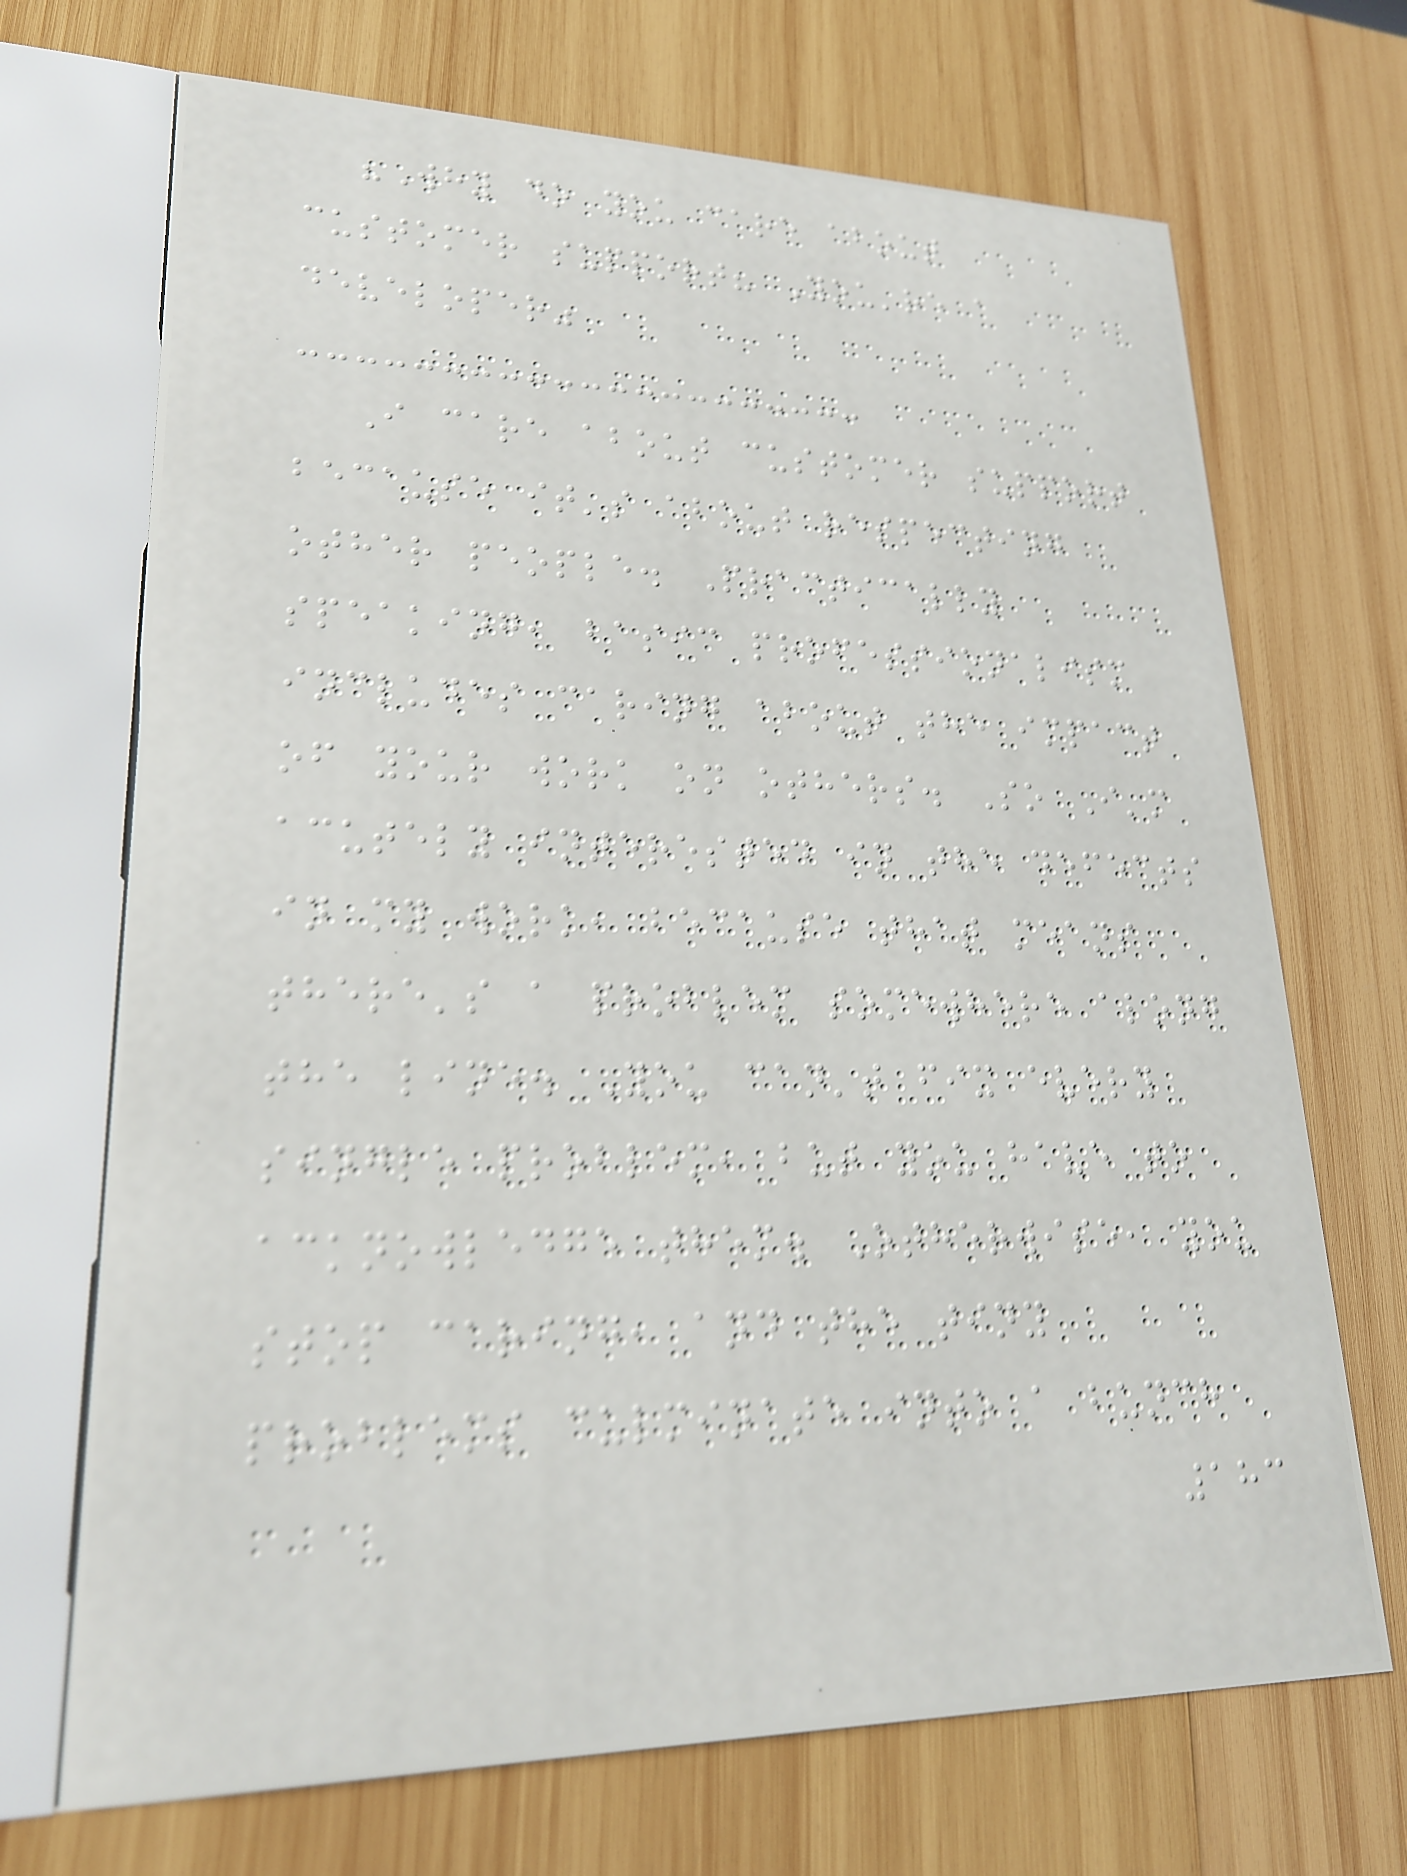"Why do you care about
customer support? You're a
developer"
I care about customer support
because it's about respecting
other people. Practically
speaking, basic professionalism
includes caring about the impact
of your work on others. So I'm
acutely interested in the defects
in my work, because that means
there's a problem somewhere along
the line. You can't fix every
single problem, but you have to
acknowledge them. Otherwise, you
stop caring, and the tiny
problems culminate into a bunch
183
